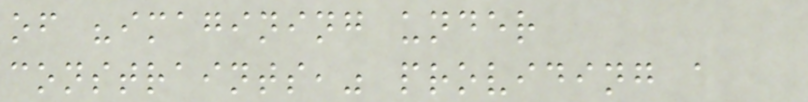of "imagining under
constraints," providing a
